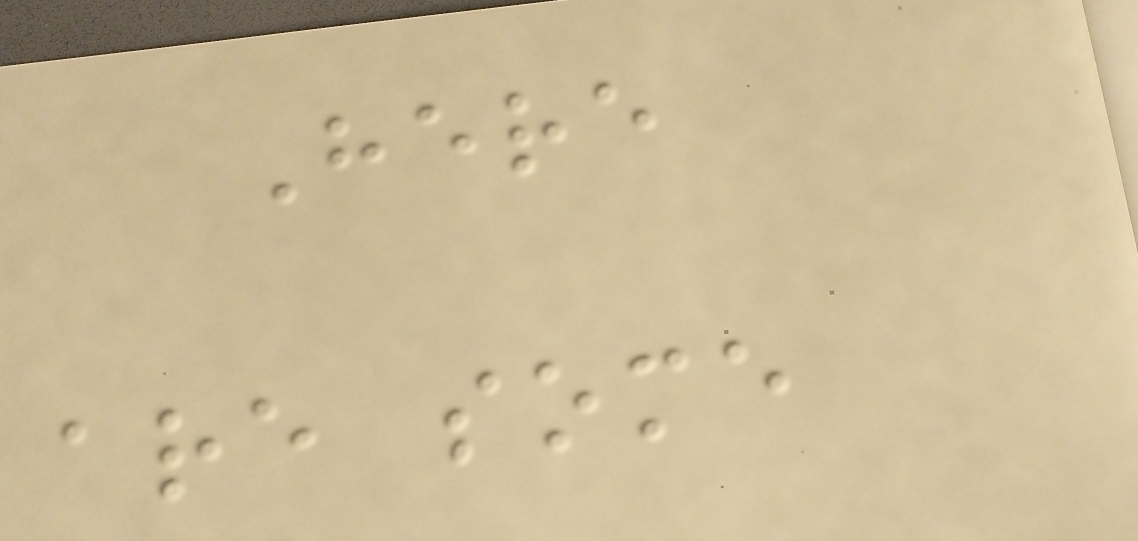Here
are some
